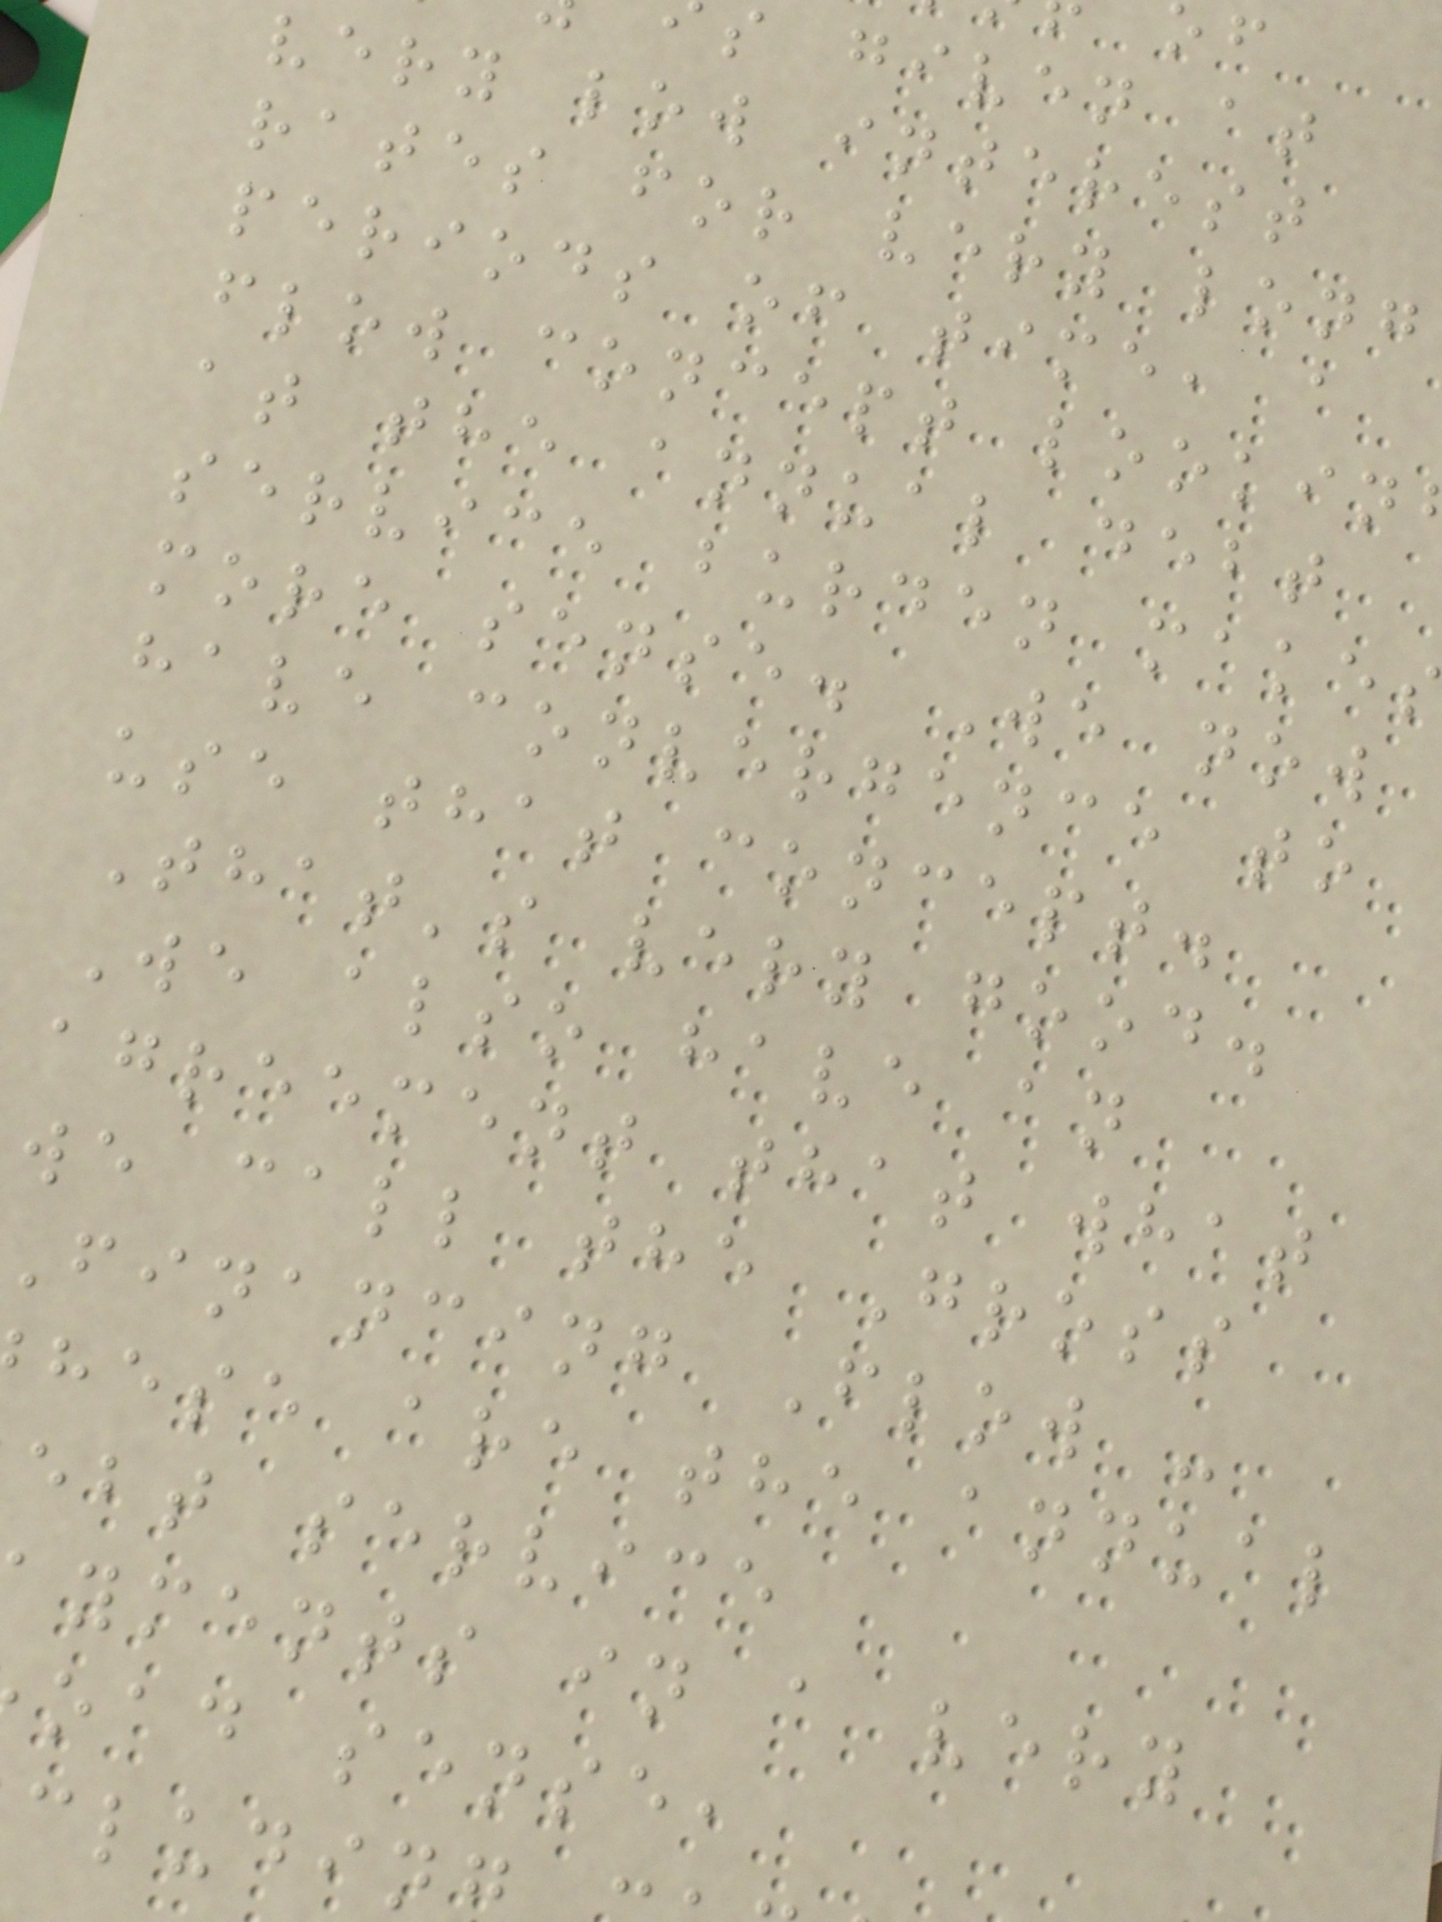s given at
very low interest
rates for very long
periods of time, a
flow concept lookin
at the annual debt
service burden makes
more sense. We now
have convergence to
use that concept.
That's very good.
We also have an
agreement that what
we call the Gross
financing Flow -
hese are the annual
ebt service
yments in a very
oad sense,
